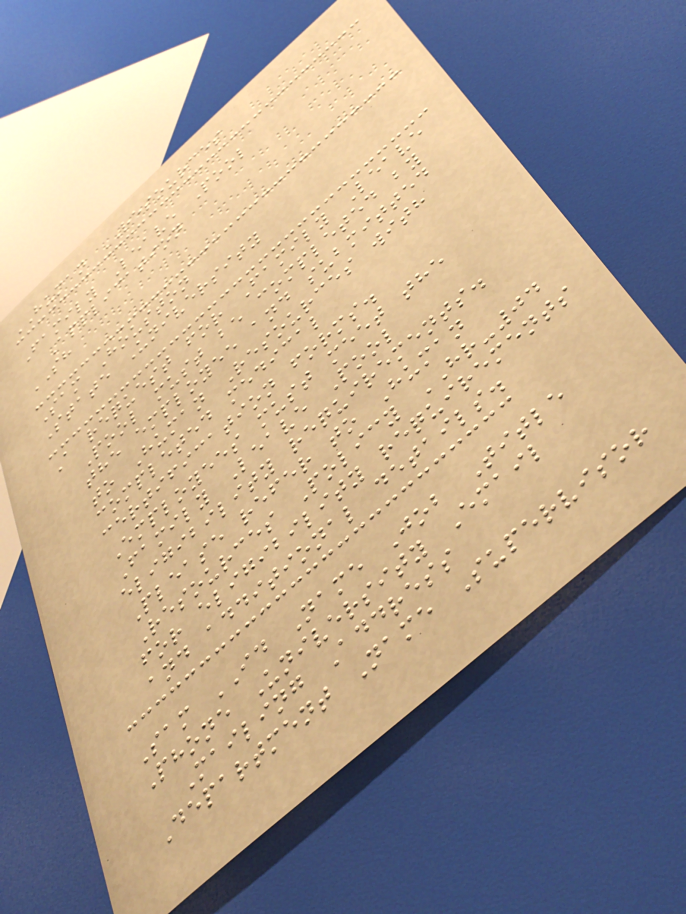HUMAN RESOURCES
Family Leave Pool
Application
SH
Sam Houston
State University
A request for Family Leave
Pool must be completed by
the employee and submitted
to Human Resources with
completed medical
certification forms.
Employees must meet the
Family Leave Pool
eligibility requirements.
Please refer to Human
Resources Policy HR-04
for eligibility requirements
and additional details.
Sam ID Name Job Title
Phone University Email
Mailing Address
Department Name Supervisor
